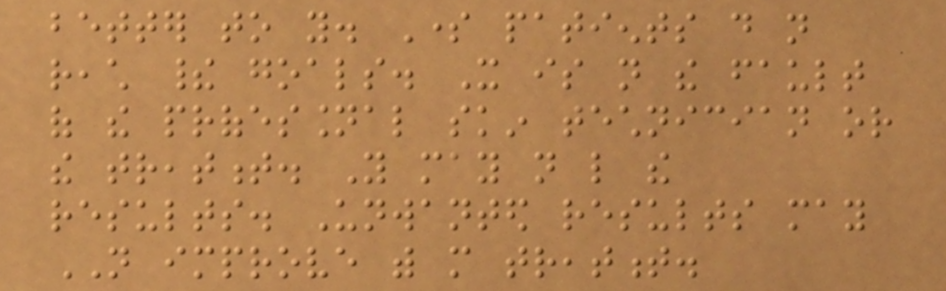better to you. Some patients do not
reach their goals. It is not the fault
of the professional skin technician or
the treatment. You may not like the
results. Unwanted results may
NOT improve with more treatment.
